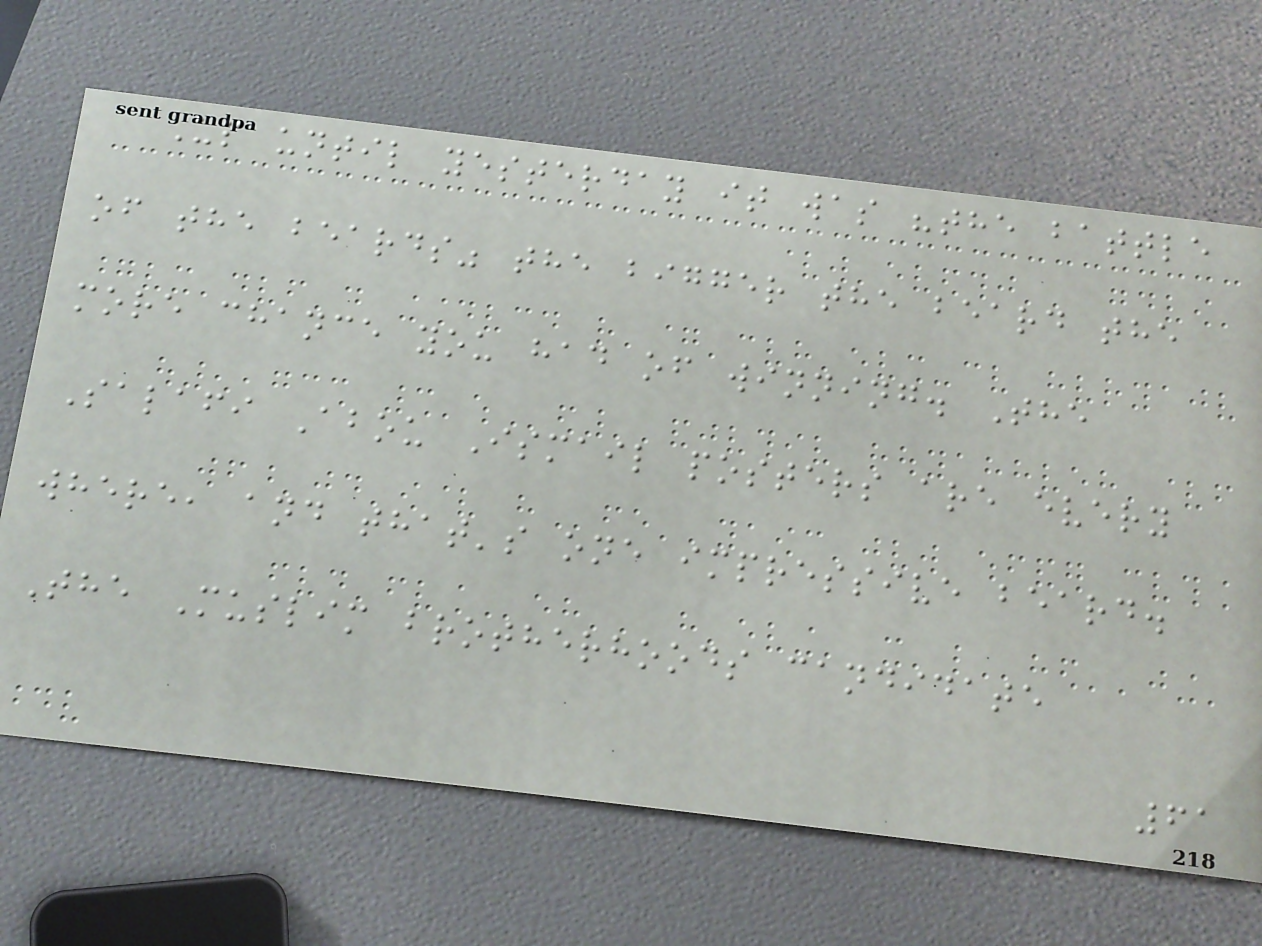Up until yesterday it was "the battle
of the beards" the bigger the beard the
more chance you had of winning. The
Salafi Abou Ismail posters are every
where, and that's one impressive beard.
The Muslim brotherhoods candidate
61
